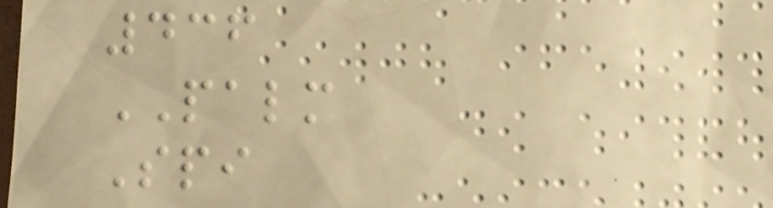436
PALM
Spi
